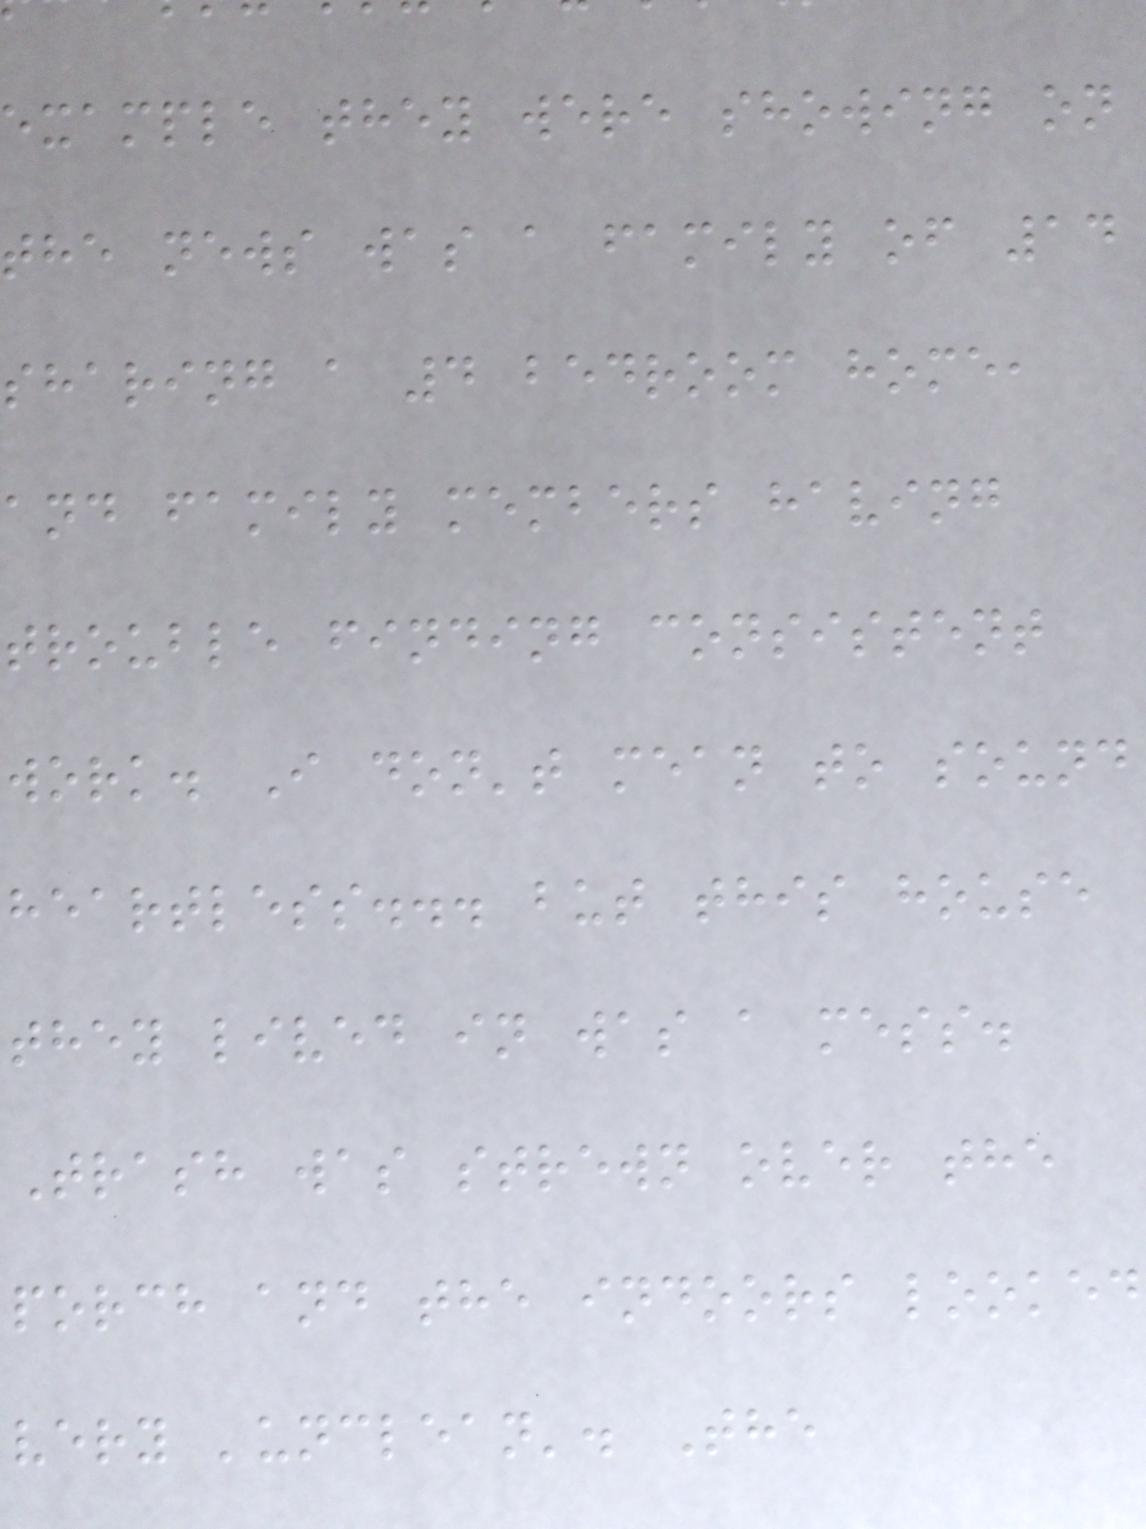example they were showing on
the news was a family of 14
sharing a 4 bedroom home,
and family members having
trouble finding consistent
work. I don't mean to sound
heartless... but this house
they lived in was a mess.
Trash was strewn over the
porch and the indoors looked
very 'unclean'. The
